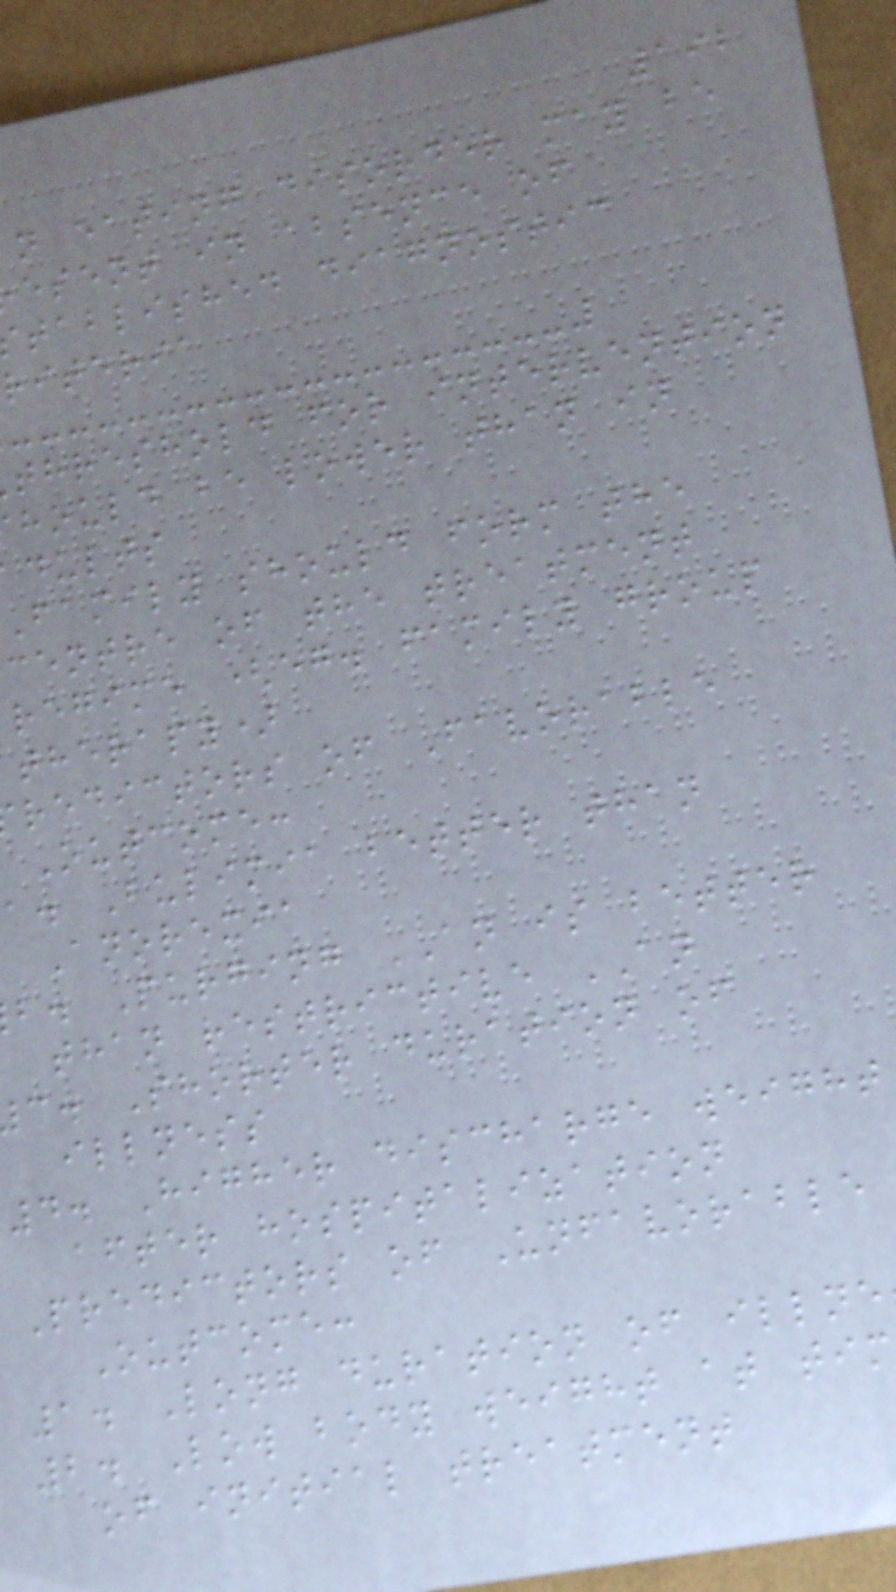192
n eating disorder may be
esent in absence of
tablished diagnostic
riteria
threshold for intervention
hould be lower than in
dults
Family should form the
centre of the treatment
regime (eg. family group
therapy)
redictors of Favorable
Outcome:
a. Bulimia better than
Anorexia
b. Purging AN is better
than restrictive AN
c. Shorter duration of
illness
4. Higher discharge weight
after hospitalization
Predictors of Unfavorable
Outcome:
1. Long duration of illne
2. Low body weight at tim
of initial treatment
